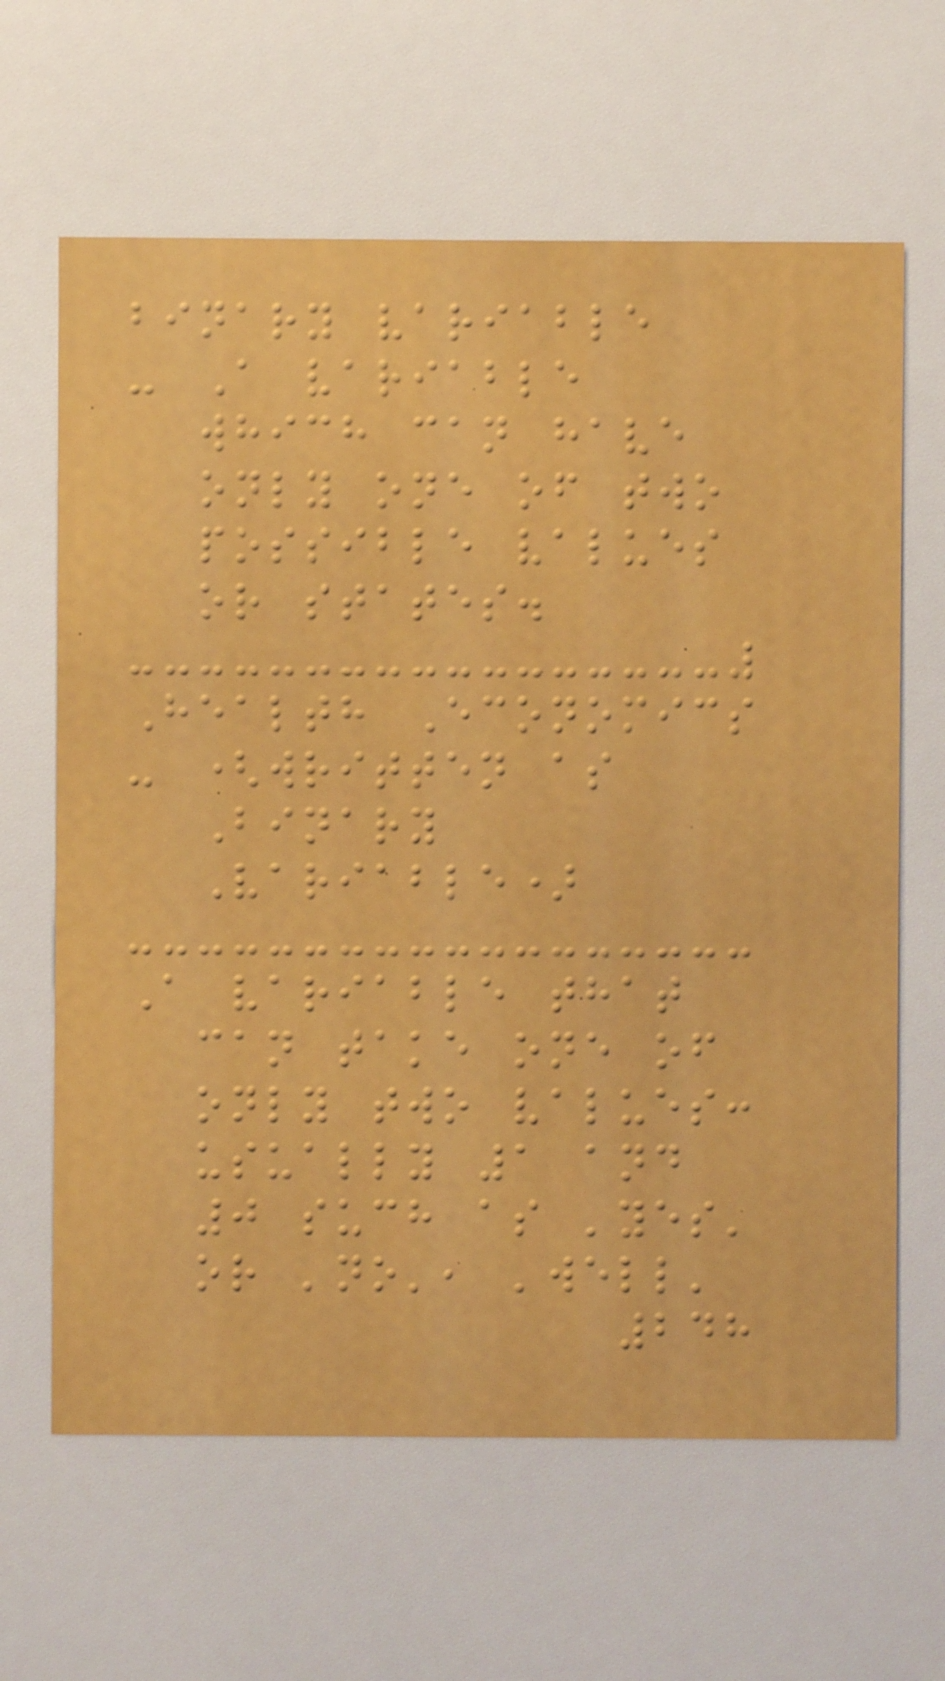binary variable
- A variable
which can have
only one of two
possible values
or states.
Health Economics
- (written as
Binary
Variable)
A variable that
can take one of
only two values:
usually 1 and
0 such as 'yes'
or 'no', 'well'
248
